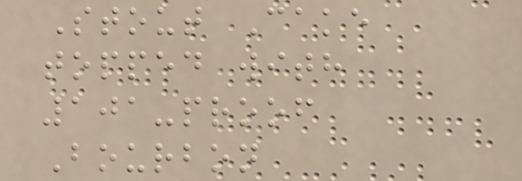Stout Cake
topped with
101-proof
Bourbon
